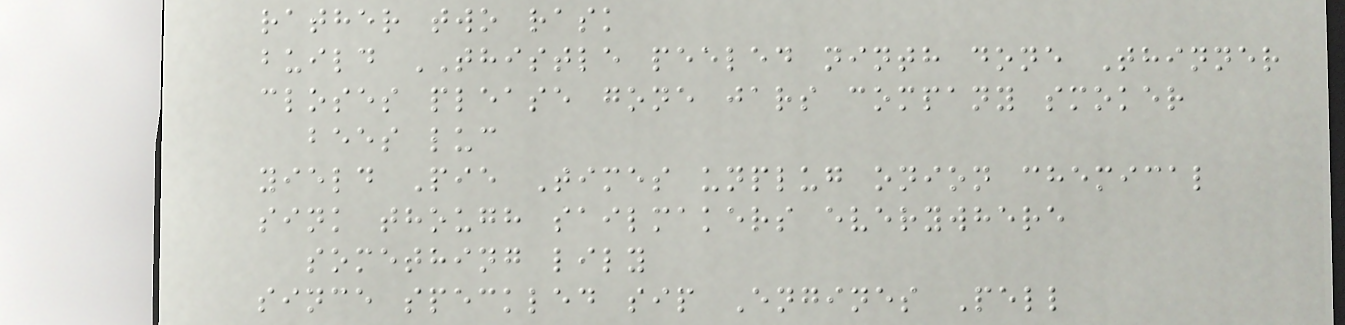rather two rask
build THISTLE peeled ninth done Thinner
closes please gone jars company smoker
bees luc
yield Pie Times unplug onion chemical
sink though sailmakers everywhere
something lily
since speckled sip Engines Pell
